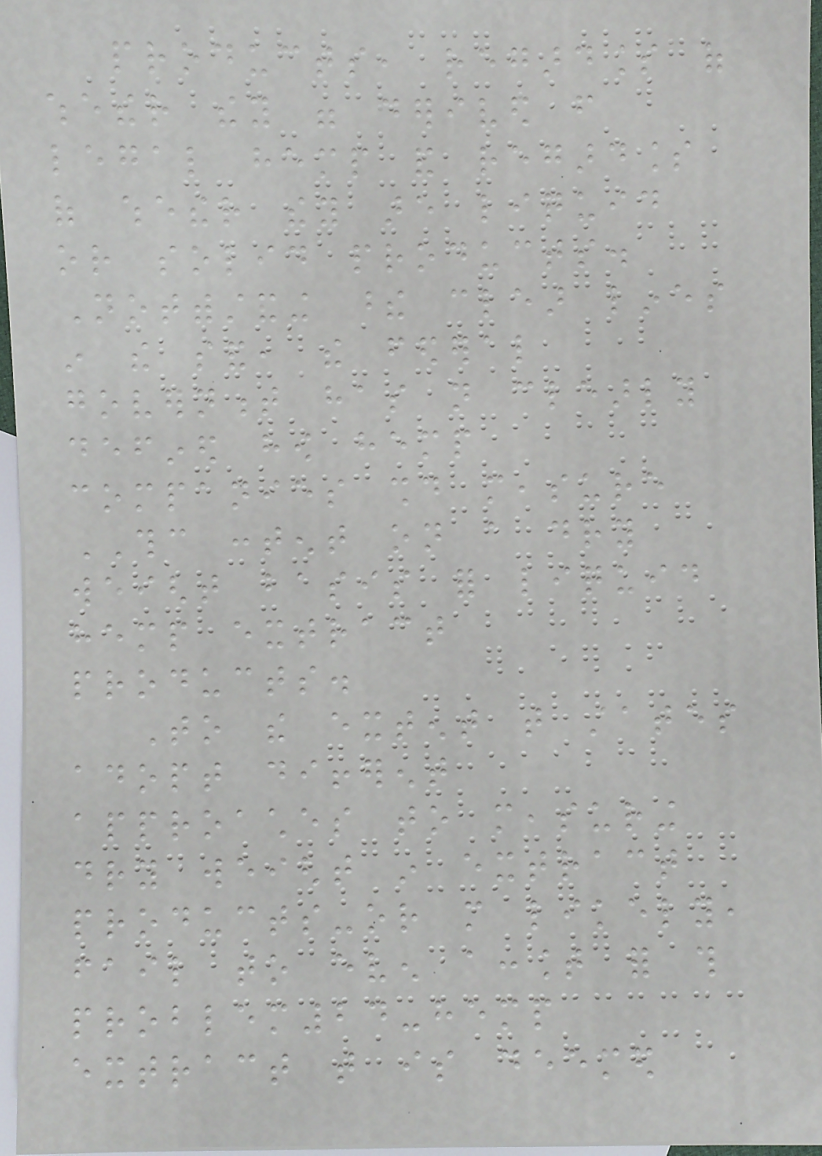products, regardless of
whether they were derived from
legal hemp and regardless
of whether they are liquid
or solid products.
Notwithstanding these clear lines
in the sand, the federal
government has not clearly
defined how hemp
companies should measure
THC content on a dry
weight basis for liquid
hemp extract
products.
To the extent that states
adopt different
approaches to measuring
dry weight in extract
products-or more likely,
fail to even account for this
problem24-hemp
extract that is deemed
